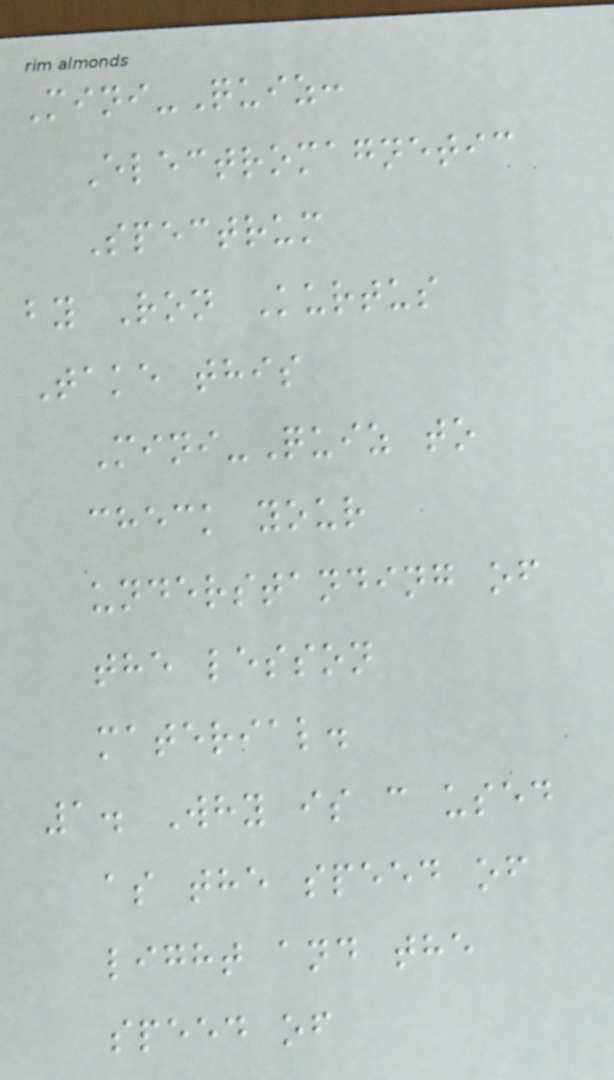Mini-Quiz:
Electromagnetic
Spectrum
by Ron Kurtus
Take this
Mini-Quiz to
check your
understanding of
the lesson
material.
1. Why is c used
as the speed of
light and the
speed of
